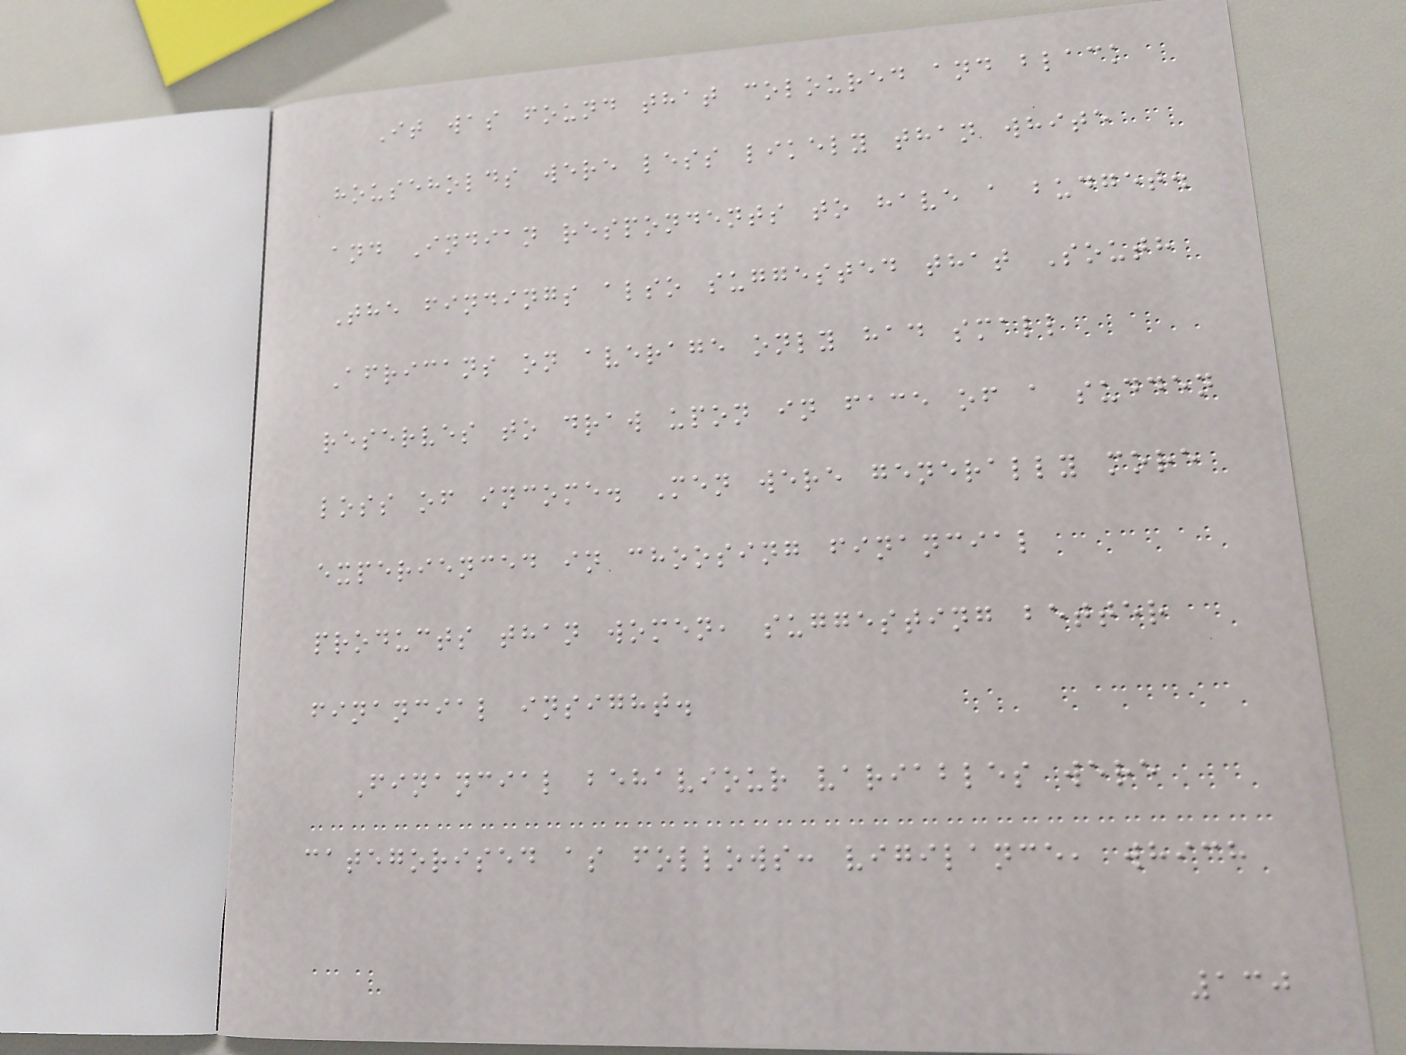It was found that coloured and black
households were less likely than white
and Indian respondents to have a budget.
The findings also suggested that South
Africans on average only had small
reserves to draw upon in face of a sudden
loss of income. Men were generally more
experienced in choosing financial
products than women, suggesting better
financial insight.
Financial behaviour variables were
categorised as follows: vigilance, which
130
